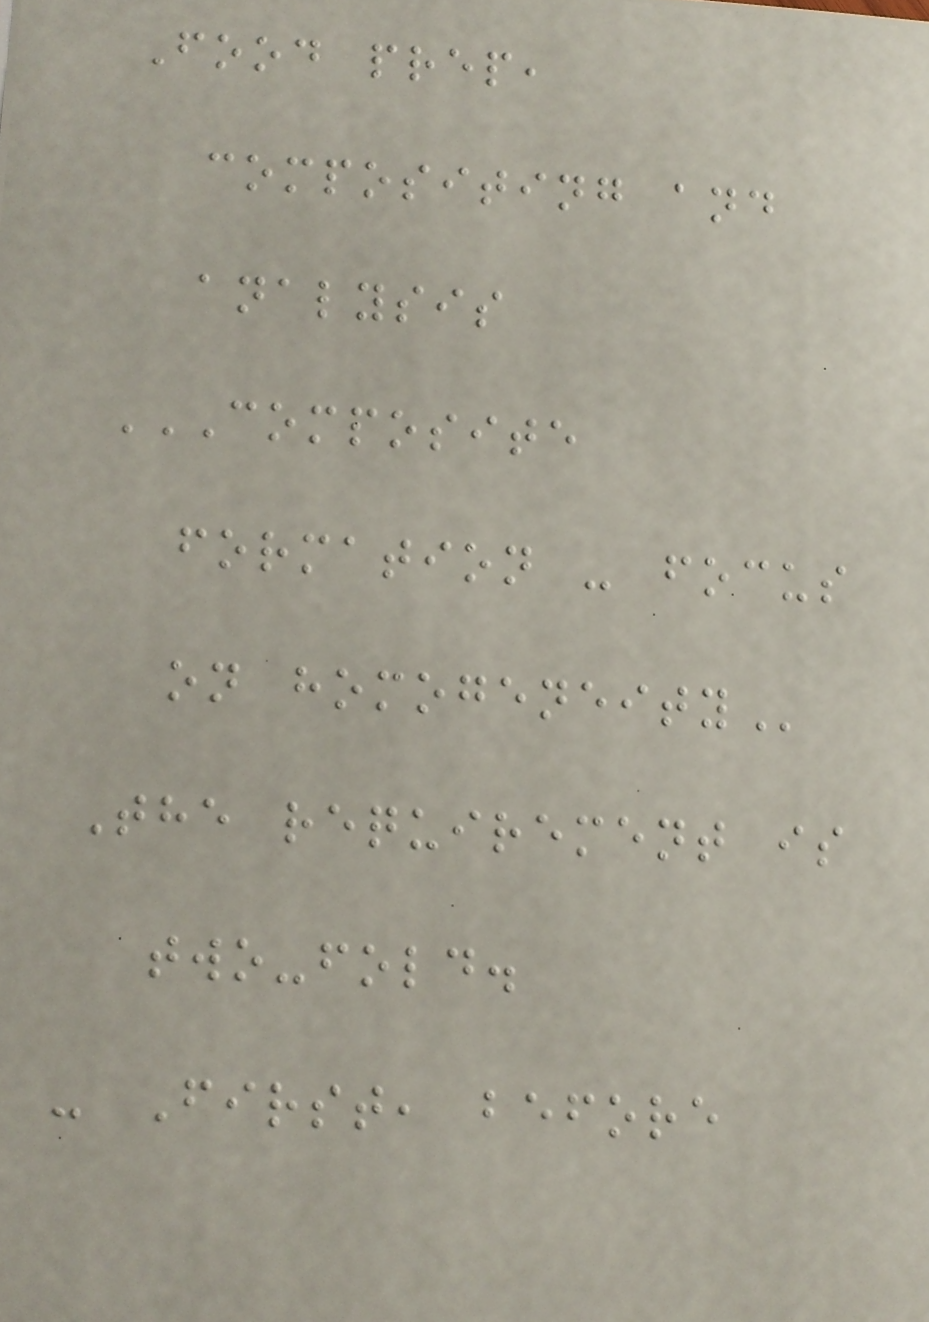Food prep,
compositing and
analysis
COMPOSITE
FORMATION - FOCUS
ON HOMOGENEITY
The requirement is
two-fold.
- First, before
